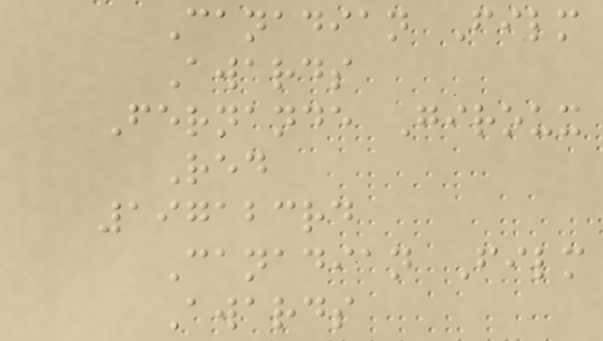Canadian Film
Awards
Fernande Giroux
Red
197123rd
Canadian Film
Awards
